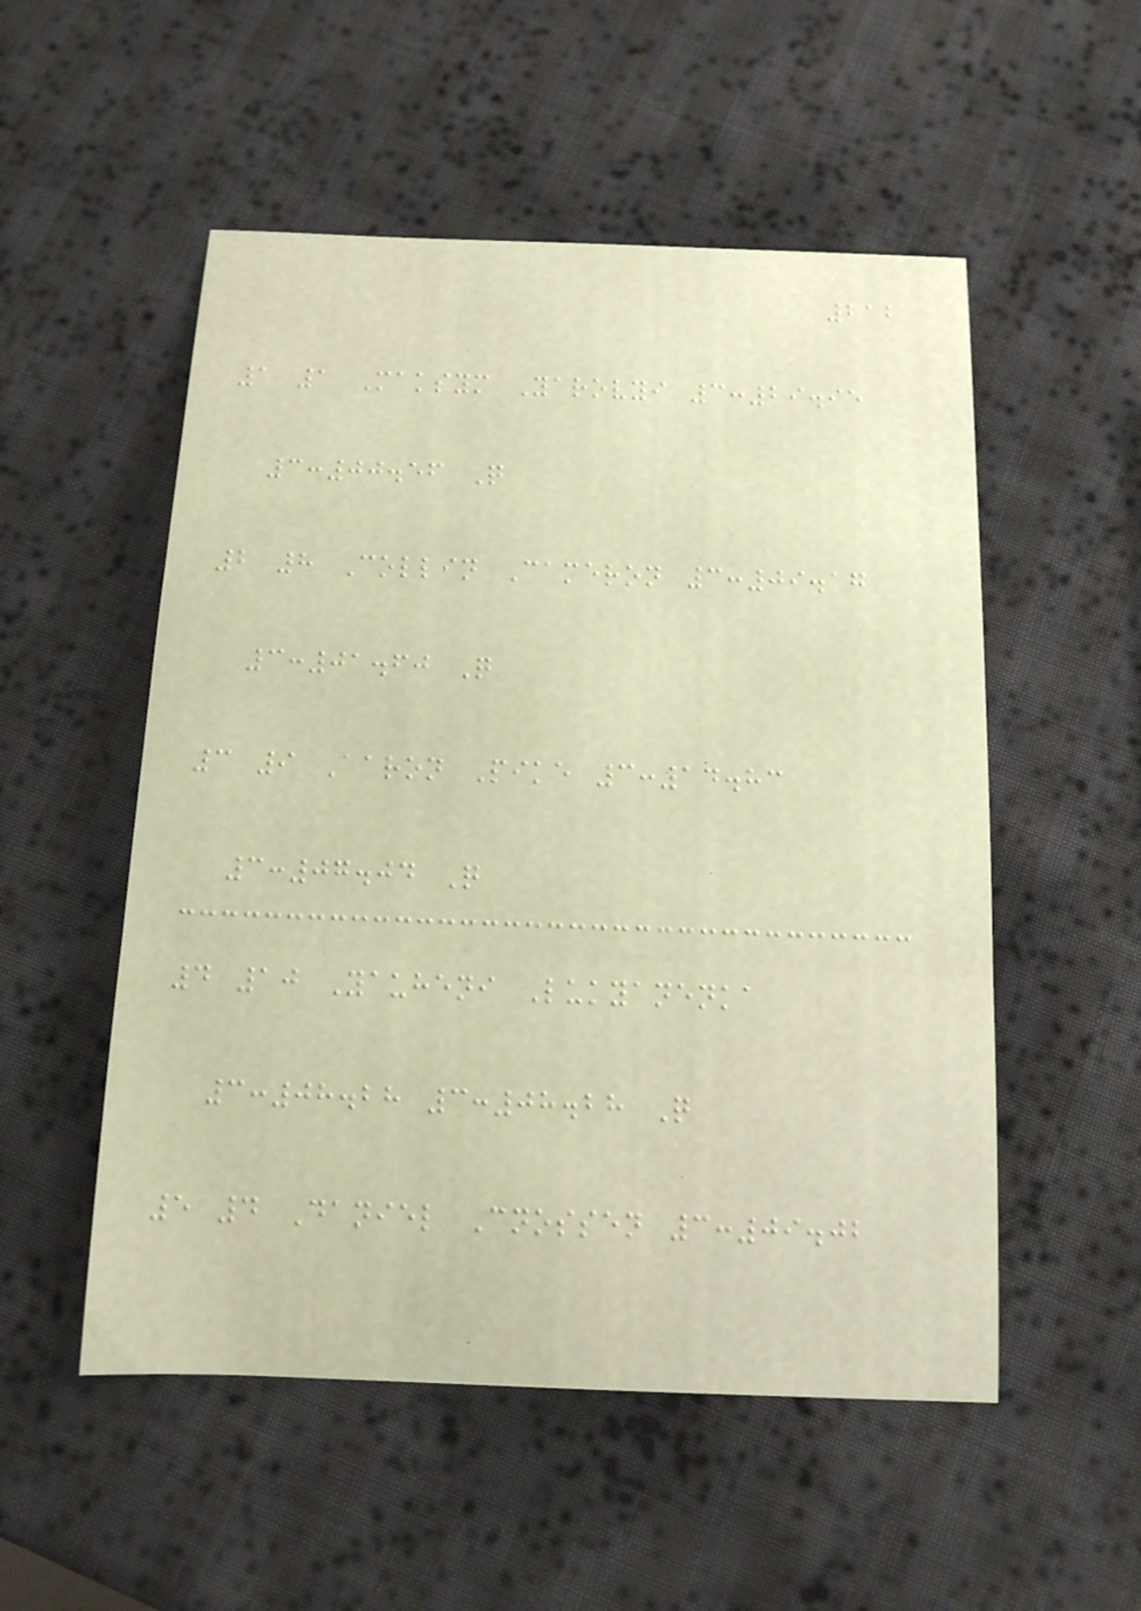212
1 1 Maksym Yarovyi 3:29.95
3:00.56 Q
2 8 Collin Cameron 3:09.17
3:01.60 Q
3 9 Aaron Pike 3:14.83
3:07.04 Q
4 10 Yauheni Lukyanenka
3:08.28 3:08.28 Q
5 4 Daniel Cnossen 3:09.02
